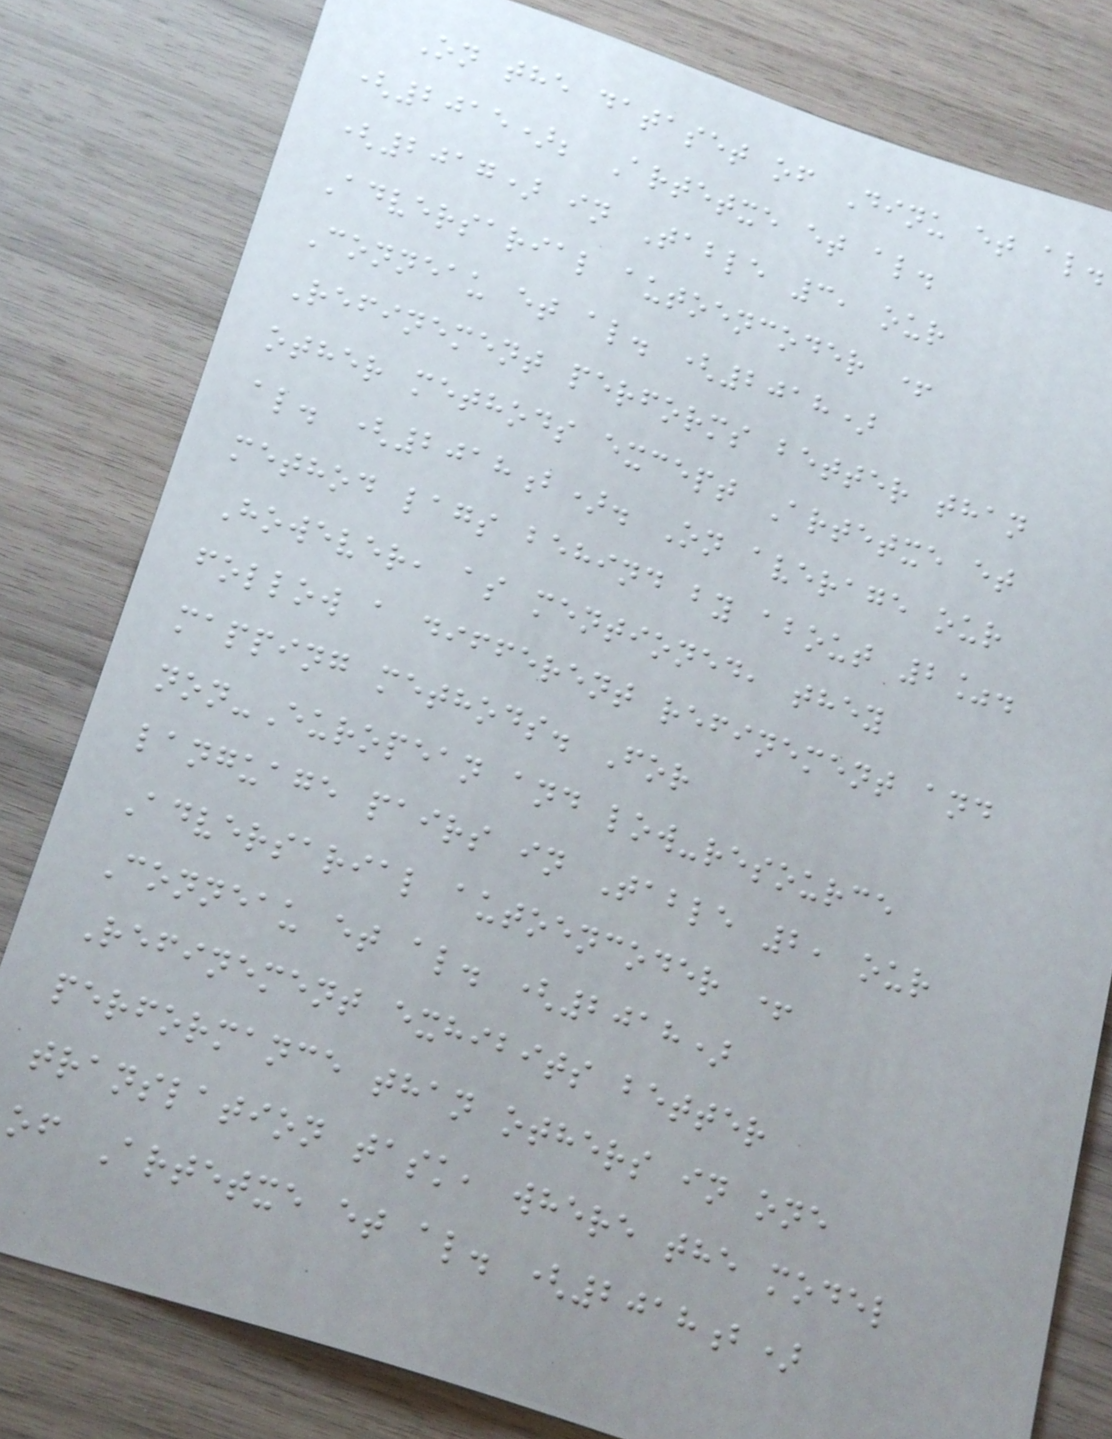On the dataset of Dinu et al.
(2015); Artetxe et al.
(2017) in Table 3, our
Adversarial autoencoder +
Conneau et al. (2018)
Refinement performs better than
other methods except Artetxe et
al. (2018b). On average our
method lags behind by about 2%.
However, as mentioned, they
follow a different refinement and
mapping methods. For
non-European and low-resource
language pairs in Table 2, our
Adversarial autoencoder +
Conneau et al. (2018)
Refinement exhibits better
performance than others in one
translation task, where the model
of Artetxe et al. (2018b)
